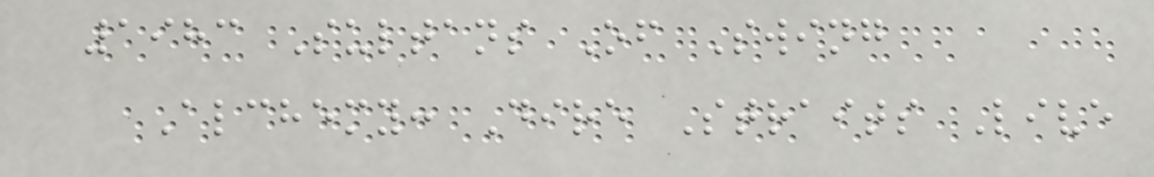1983 Sultans Of Swing
Alchemy: Dire Straits Live
